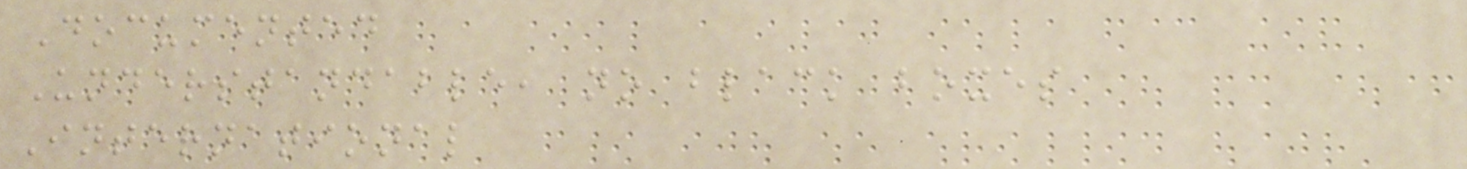Documented
Understandable, no black boxes
International
